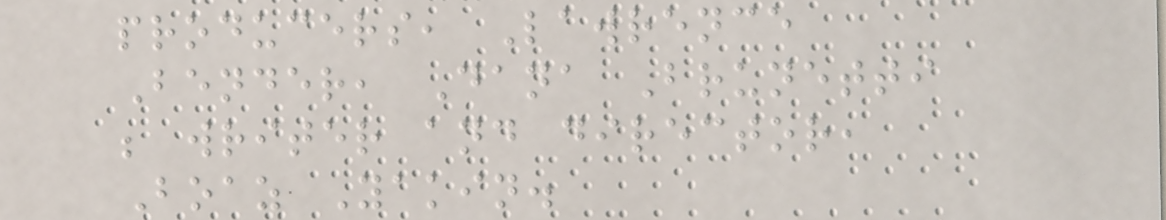producers, Lawrence
Bender, Dana Brunetti
; writer and director,
Boaz Yakin.
